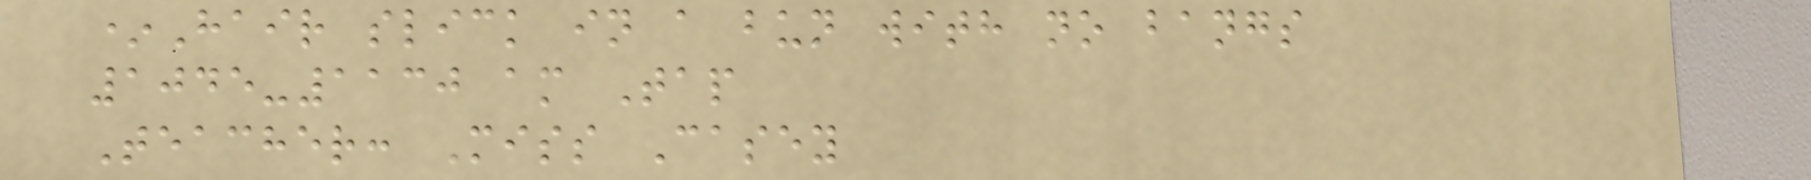*Hair slick in a bun with no bangs
1045-1130 am Tap
Teacher: Miss Casey
